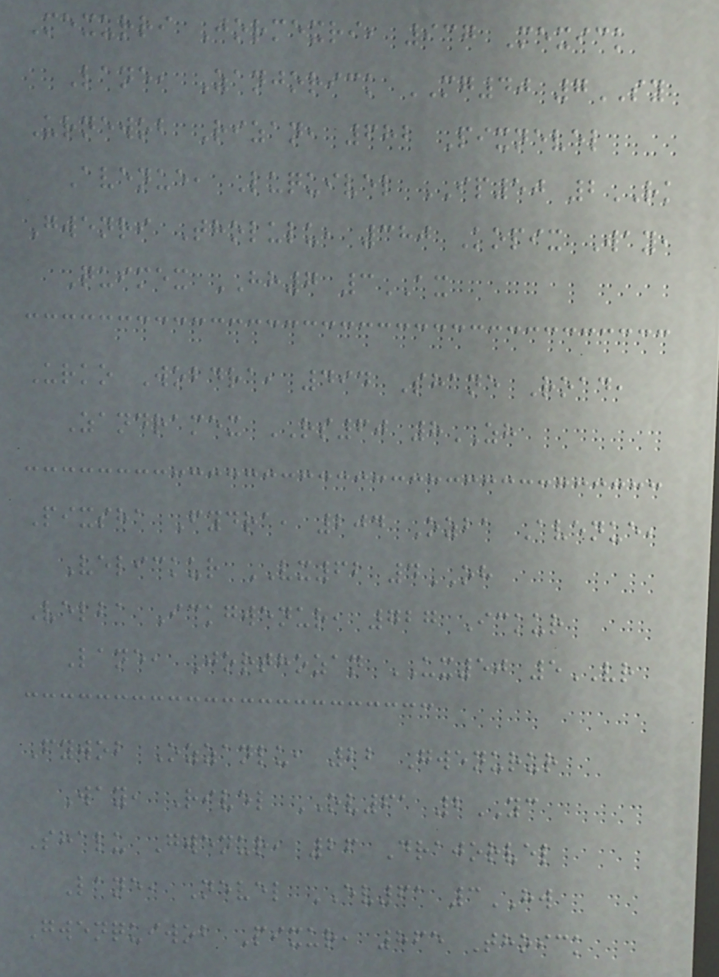Mexurri Jormexri, 937 Mexick
Lane, Zanjorick MG40 7SY
Urnewob Rizan, 682 Pixnevel
Avenue, Luquivel IP50 2RK
Gwenri Tholulu, 380 Kopix Way,
Quimex HH7 3AX
Urko Wobdra, 494 Shane Road,
Zandramex RS60 8ZH
Pixsha Fydra, 204 Ozba Avenue,
Velickur VX62 4OH
Velba Ickgwenur, 727 Ickur
Lane, Jorthozan UX50 5VR
Fywob Ozzanlu, 22 Gwenurur
Way, Rivel OV61 2YC
Shalu Gwenur, 26 Drajorvel
Lane, Nevel EV61 3HW
Gwenquiwob Pixur, 865 Thoick
